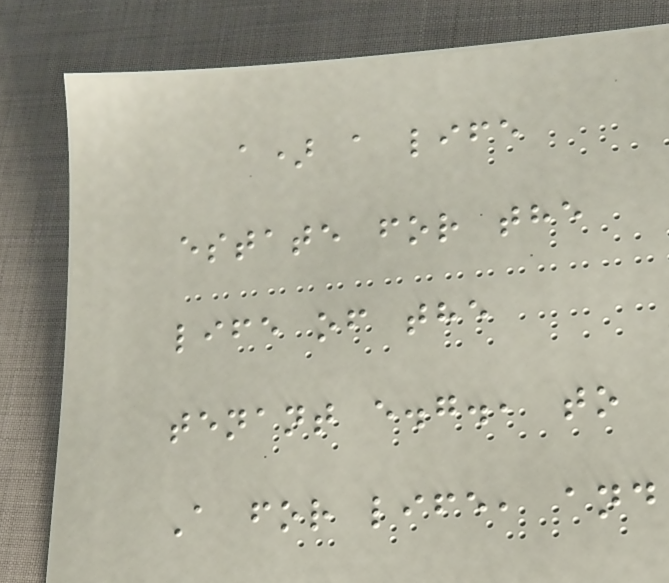a) a life
estate for the
life of the
tenant e.g., to
A for life, and
